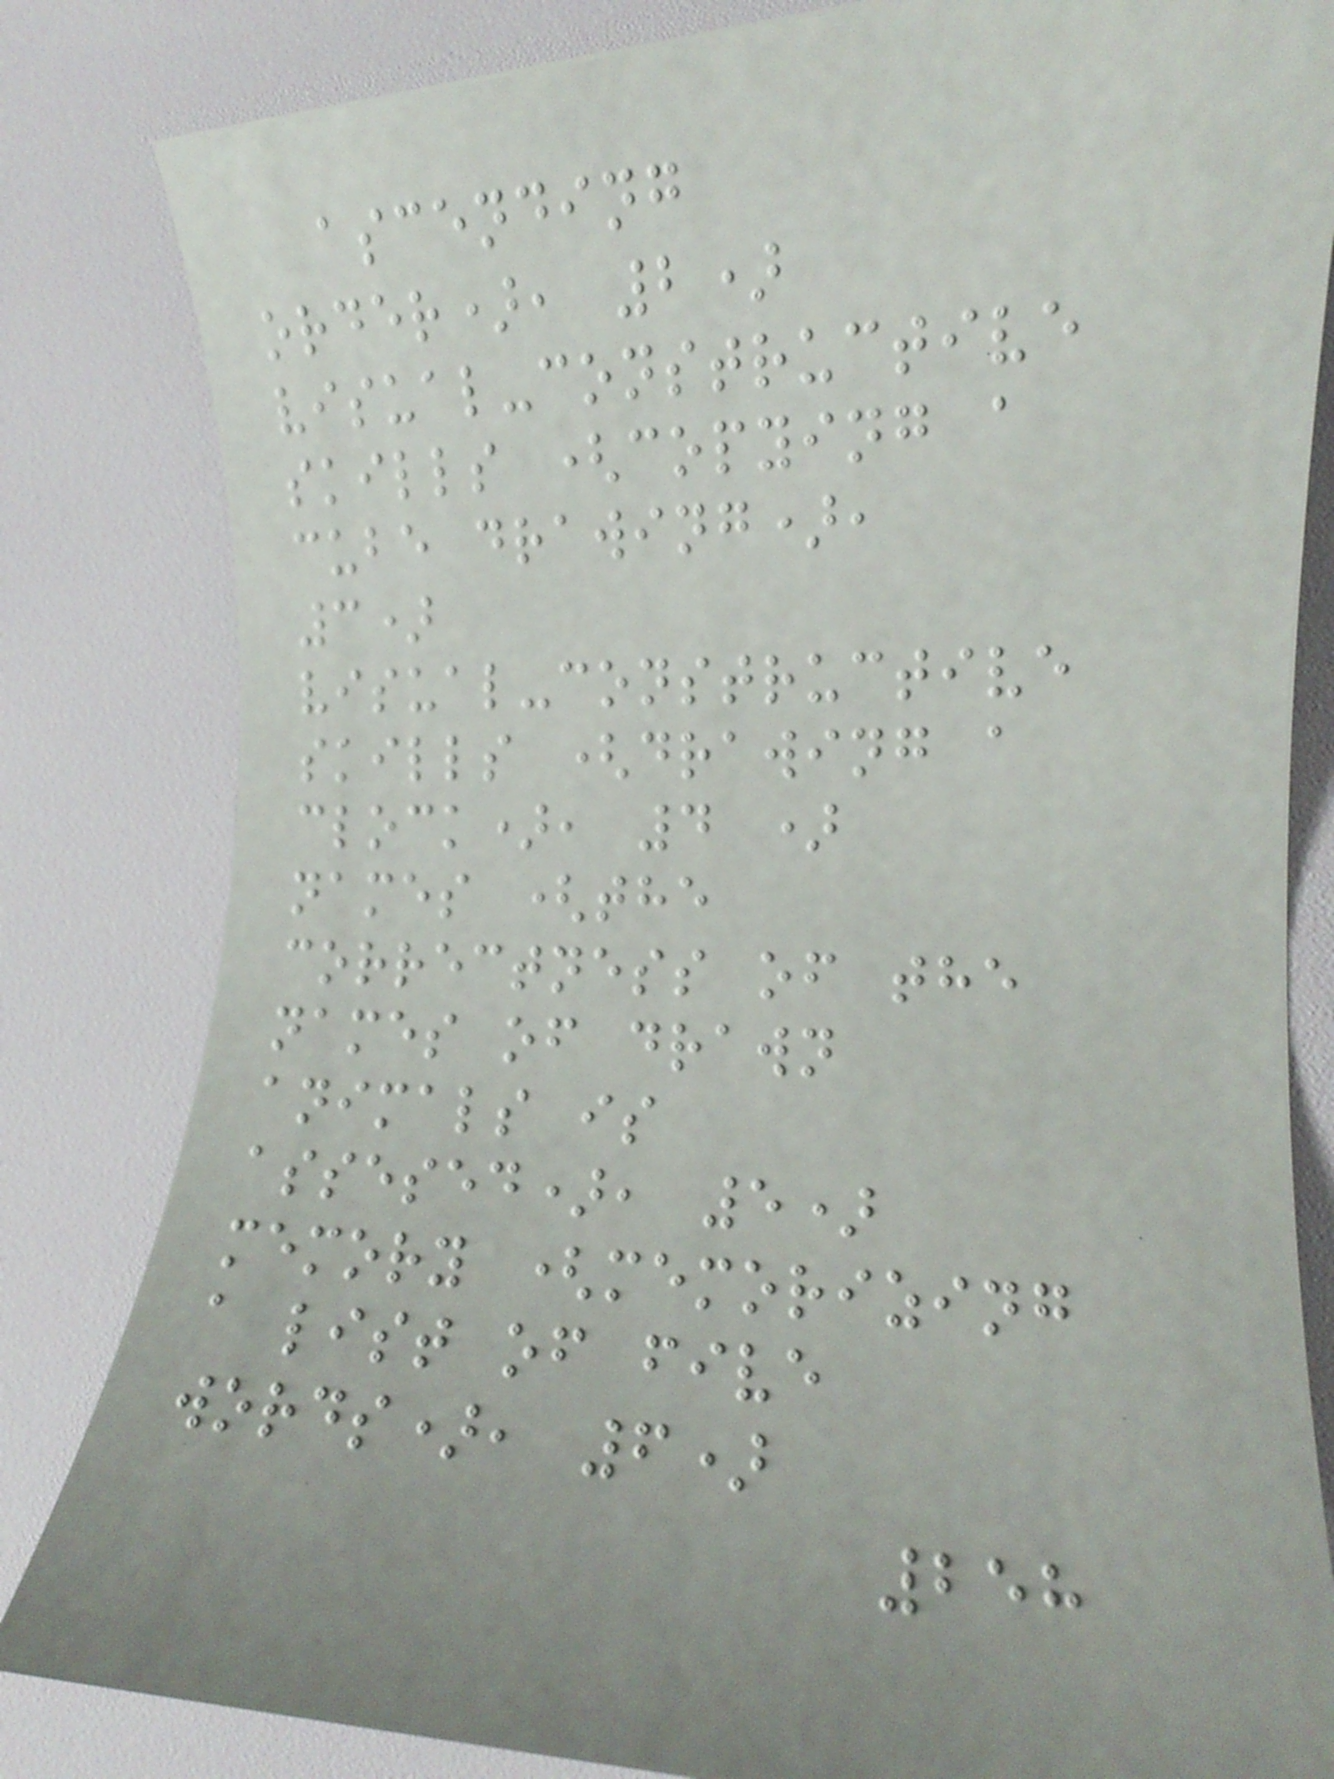ascending
order), 2)
visual-constructive
skills (copying a
cube drawing),
3)
visual-constructive
skills (drawing a
clock), 4 )
names (the
correctness of the
names of drawn
animals is
assesed), 5)
memory (memorizing
a list of five
words), 6)
258
